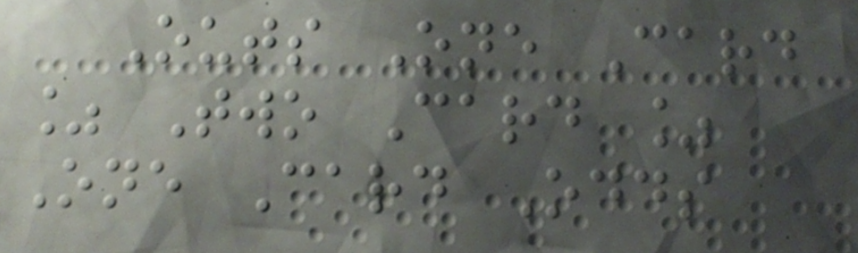Outs One Card
% Two Card %
One Card Odds
